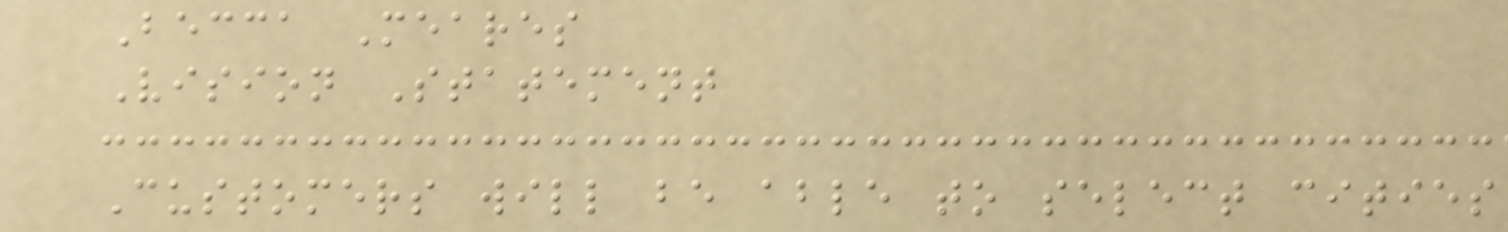Becca Meares
Vision Statement
Customers will be able to select cities
